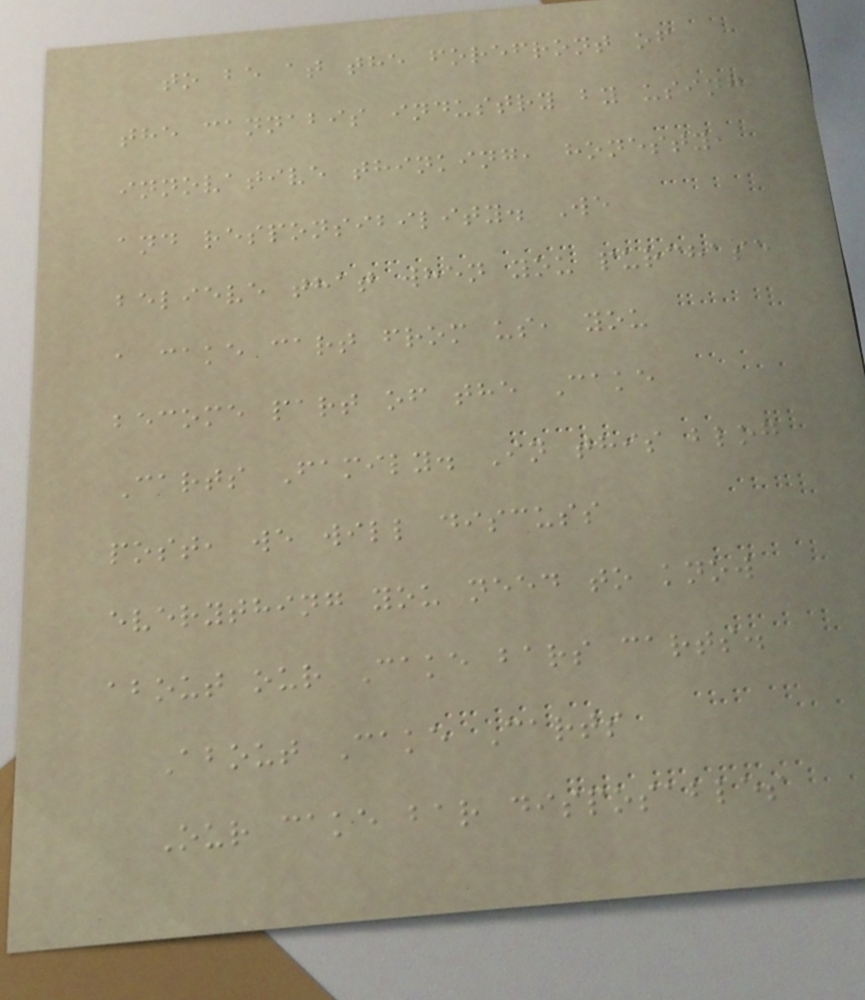to be at the forefront of
the cannabis industry by using
innovative thinking, honesty,
and responsibility. We
believe that when you purchase
a cake cart from us, you
become part of the Cake
Carts Family. In this blog
post, we will discuss
everything you need to know
about our Cake bars carts.
About Cake Carts
Our cake bar disposables
